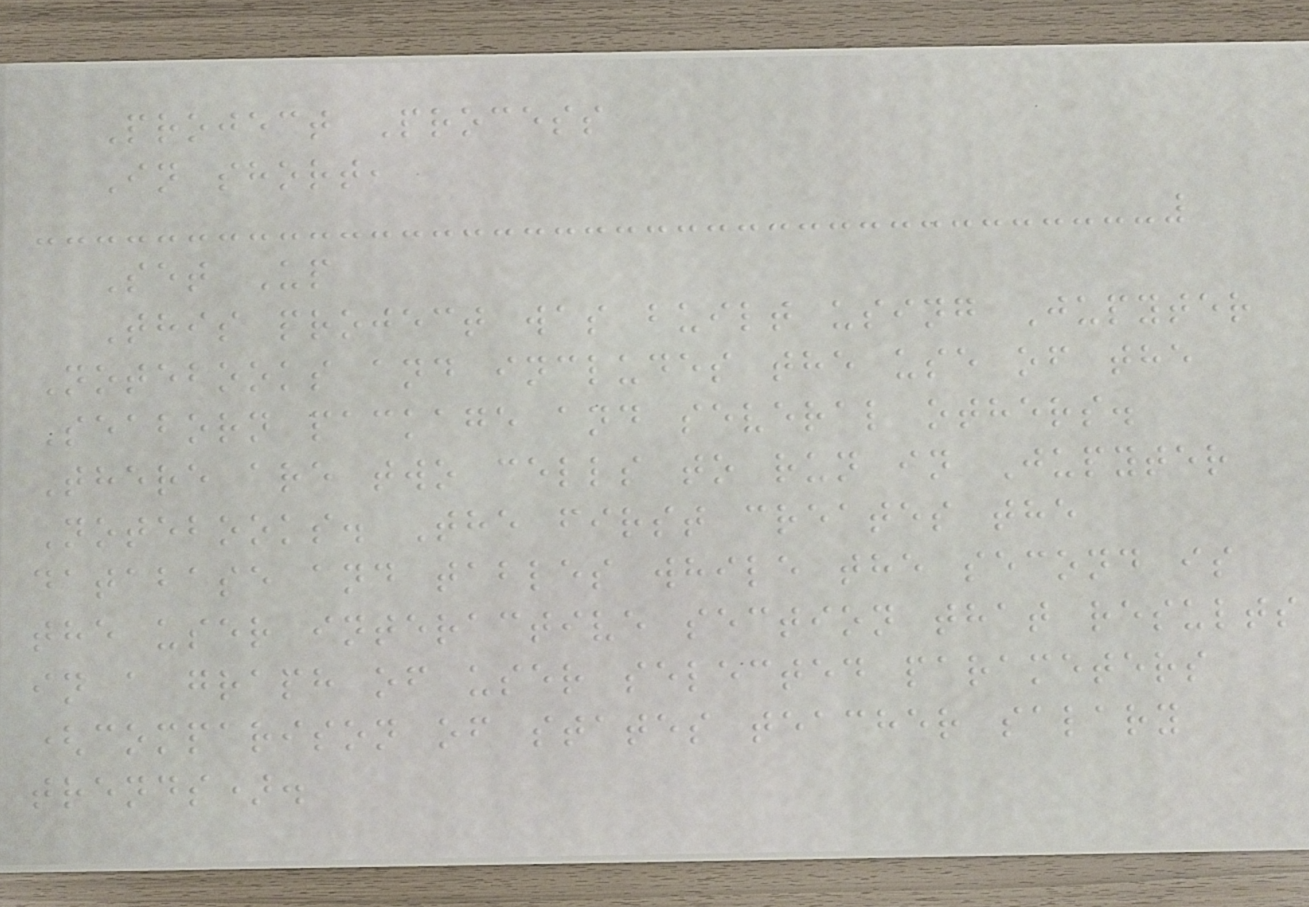Project Process
In short,
Set Up
This project was built using Jupyter
Notebooks and includes the use of the
Seaborn package and several others.
There are two cells to run in Jupyter
Notebooks. The first creates the
database and tables while the second is
the user interactive section that results
in a graph of user selected parameters
(comparison of states teacher salary
trends).
